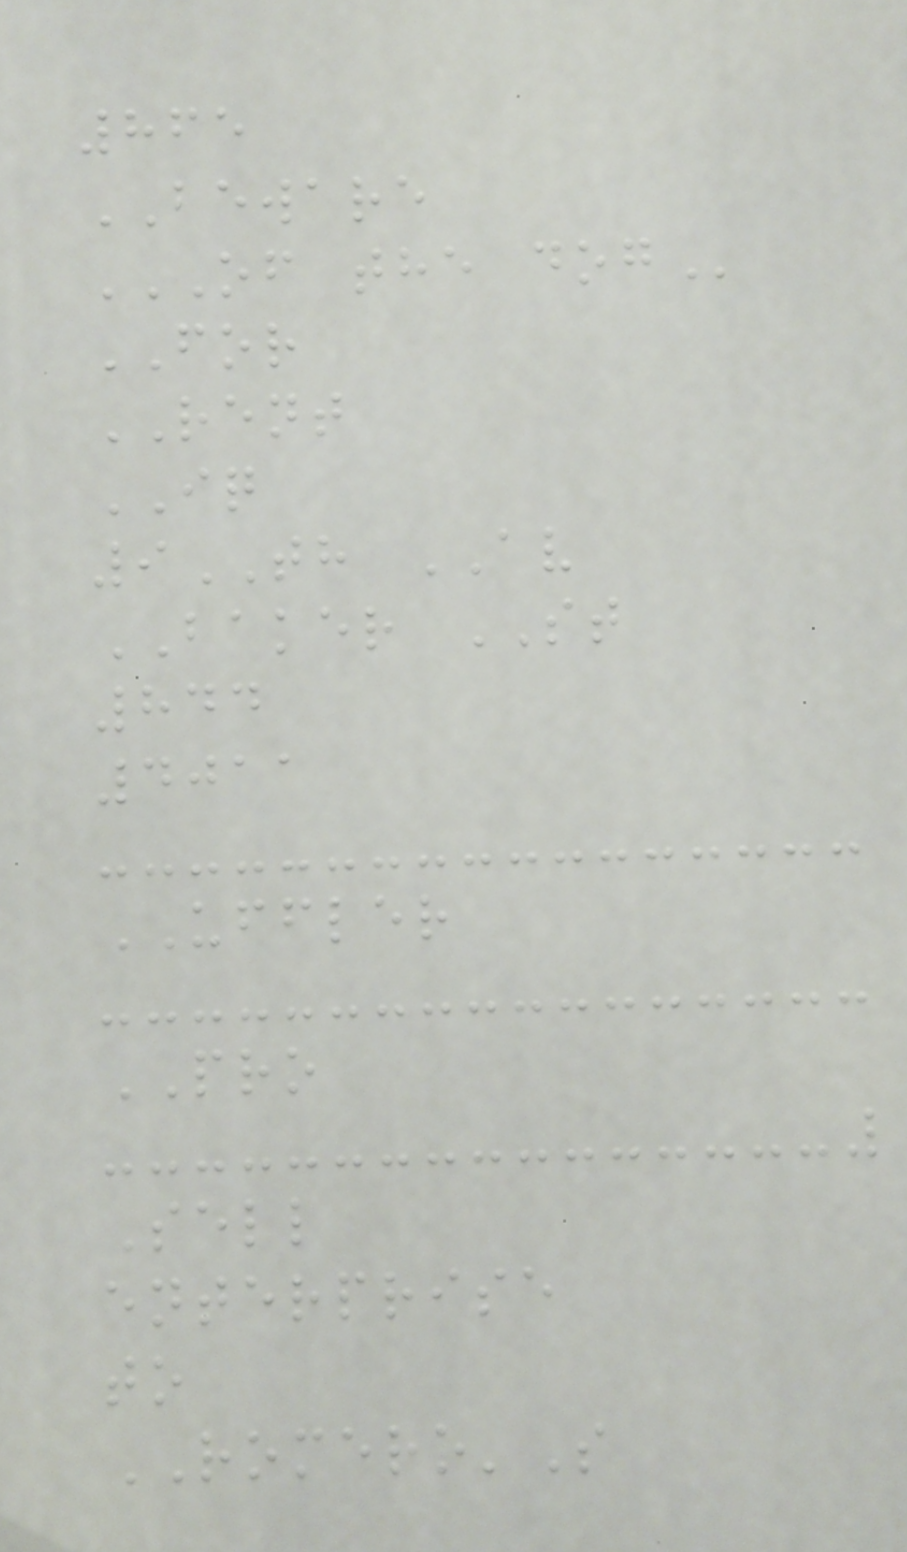865
BEWARE
OF THE DOG
FOR
RENT
IQ
9TH AV
BAKER ST
844
4011
UFFLER
PRO
Sell
enterprise
to
ROMERO'S
